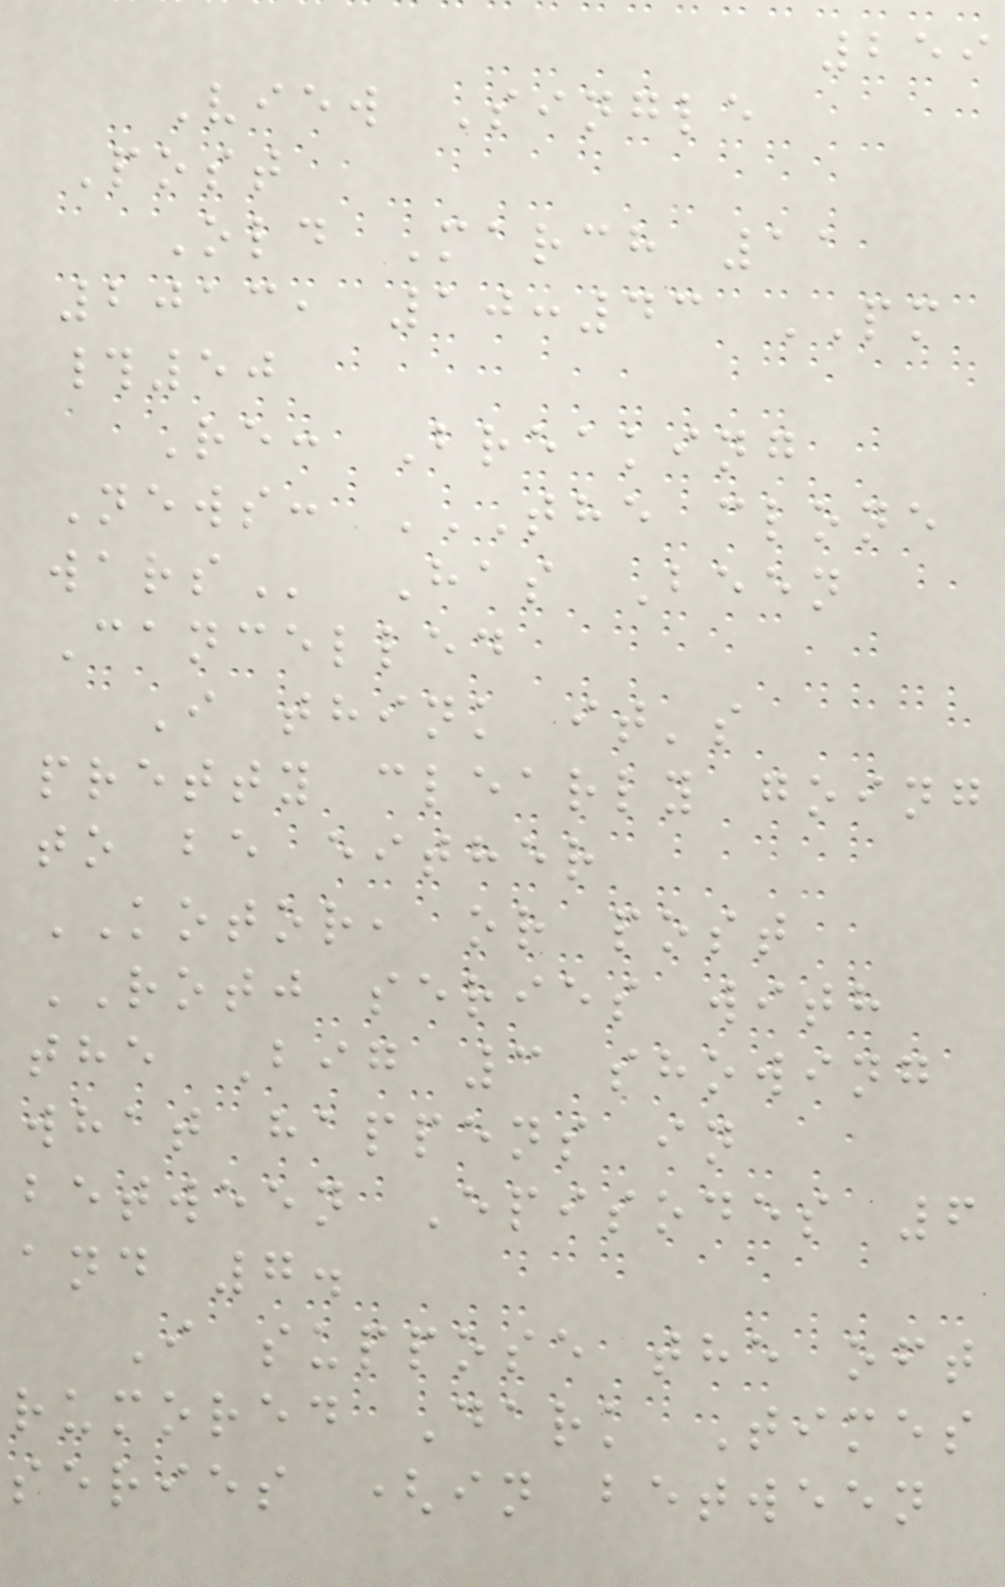259
View Single
Post
Old March 11
2013, 10:43 PM
#50
Re: Breaking
News: THE CLONE
WARS Has Been
Cancelled
I think it's
pretty clearly going
to be either
KOTOR, or post
ROTJ series with
the Big 3 showing
what happens in
between Episodes 6
and 7.
I suppose the oft
rumored Dark Times
series (in between
